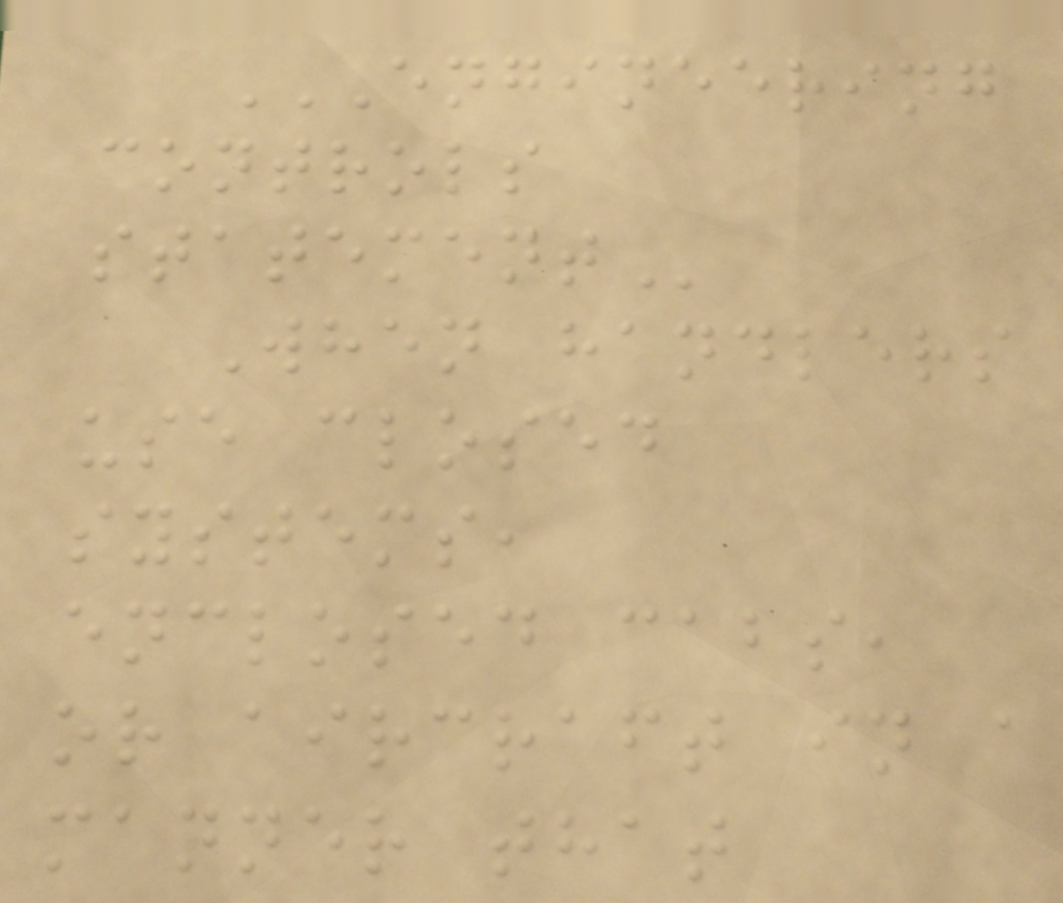ENGINEERING
CONTROLS
STATEMENT
When handlers
use closed
systems,
enclosed cabs,
or aircraft in a
manner that
